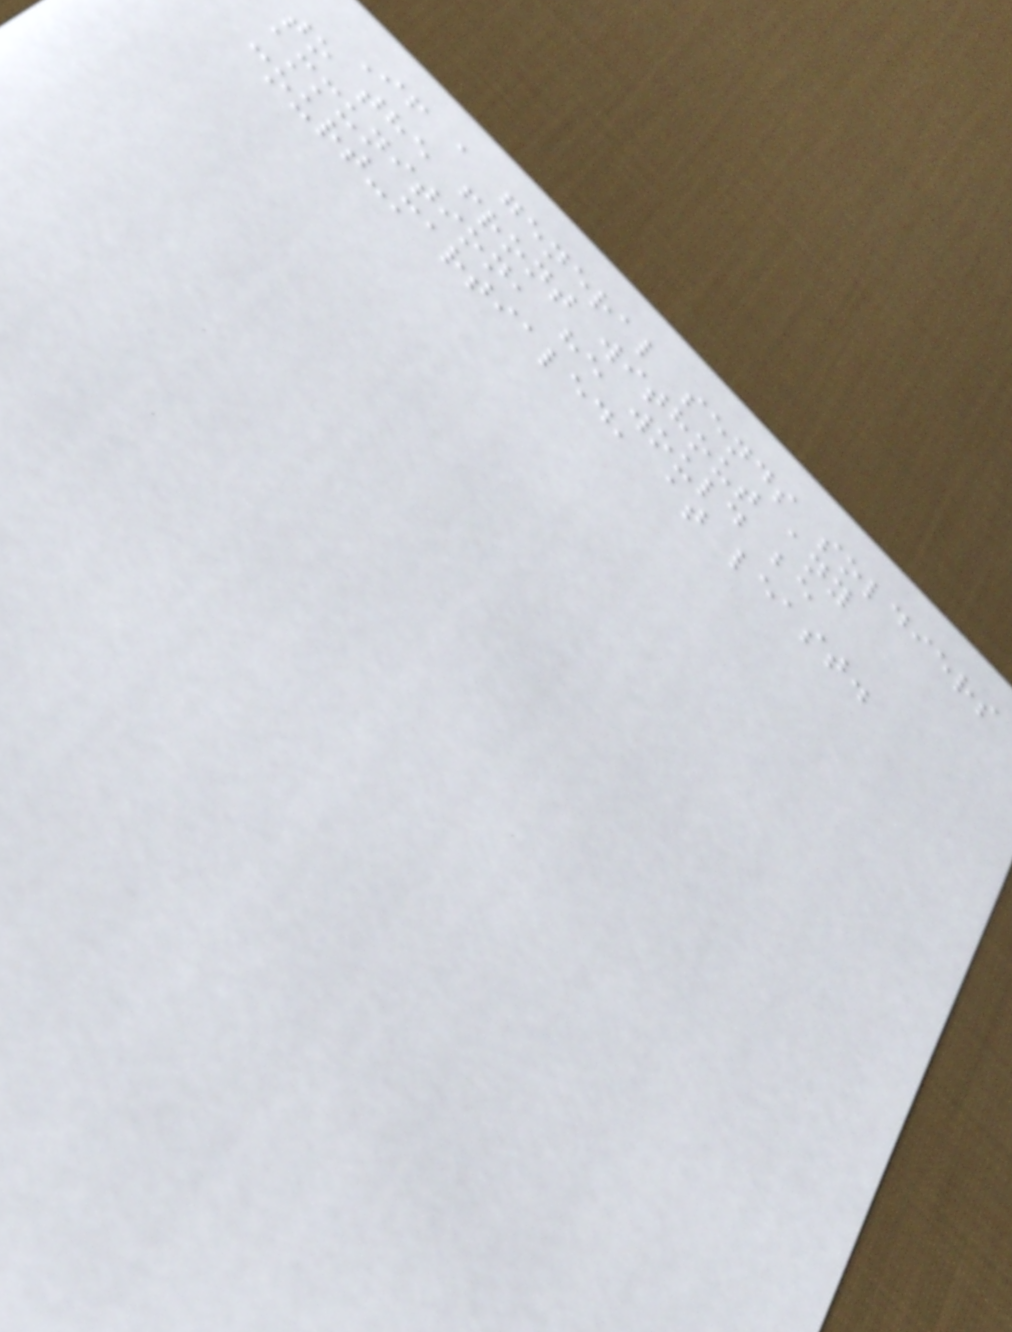If a general sends soldiers
to the front without any
ammunition, he would be
court-martialed, at least.
